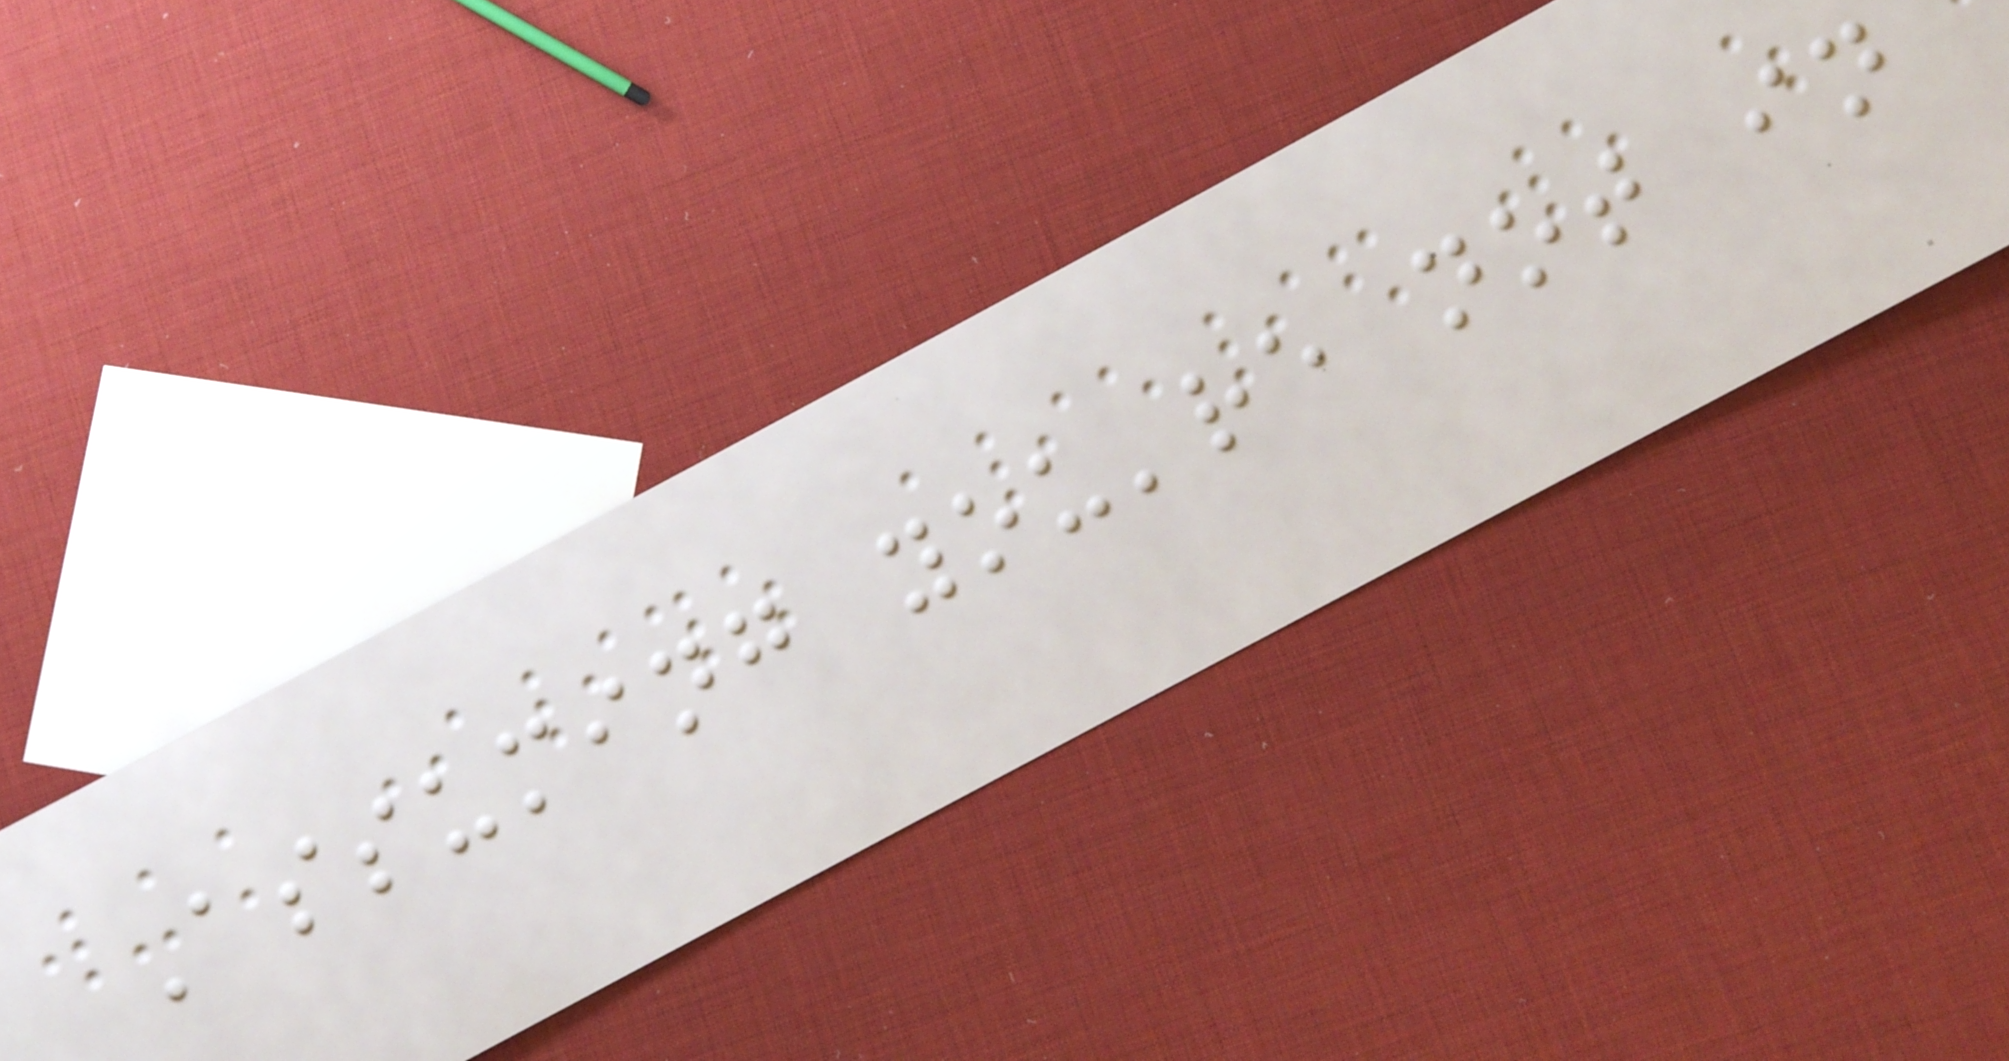Assuming you're not in
